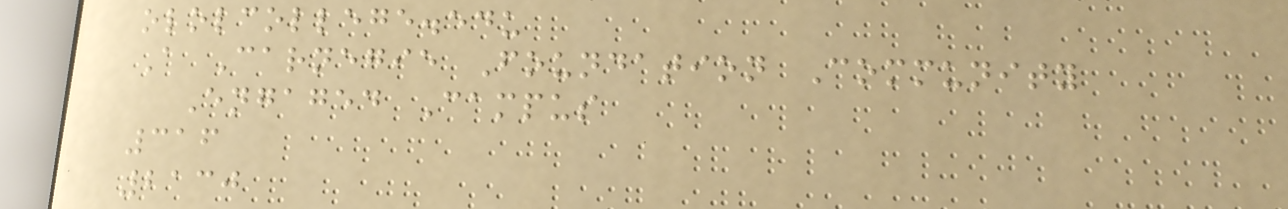ololcollege.edu
A Carnegie Foundation Community
Engaged Campus
316
2130
